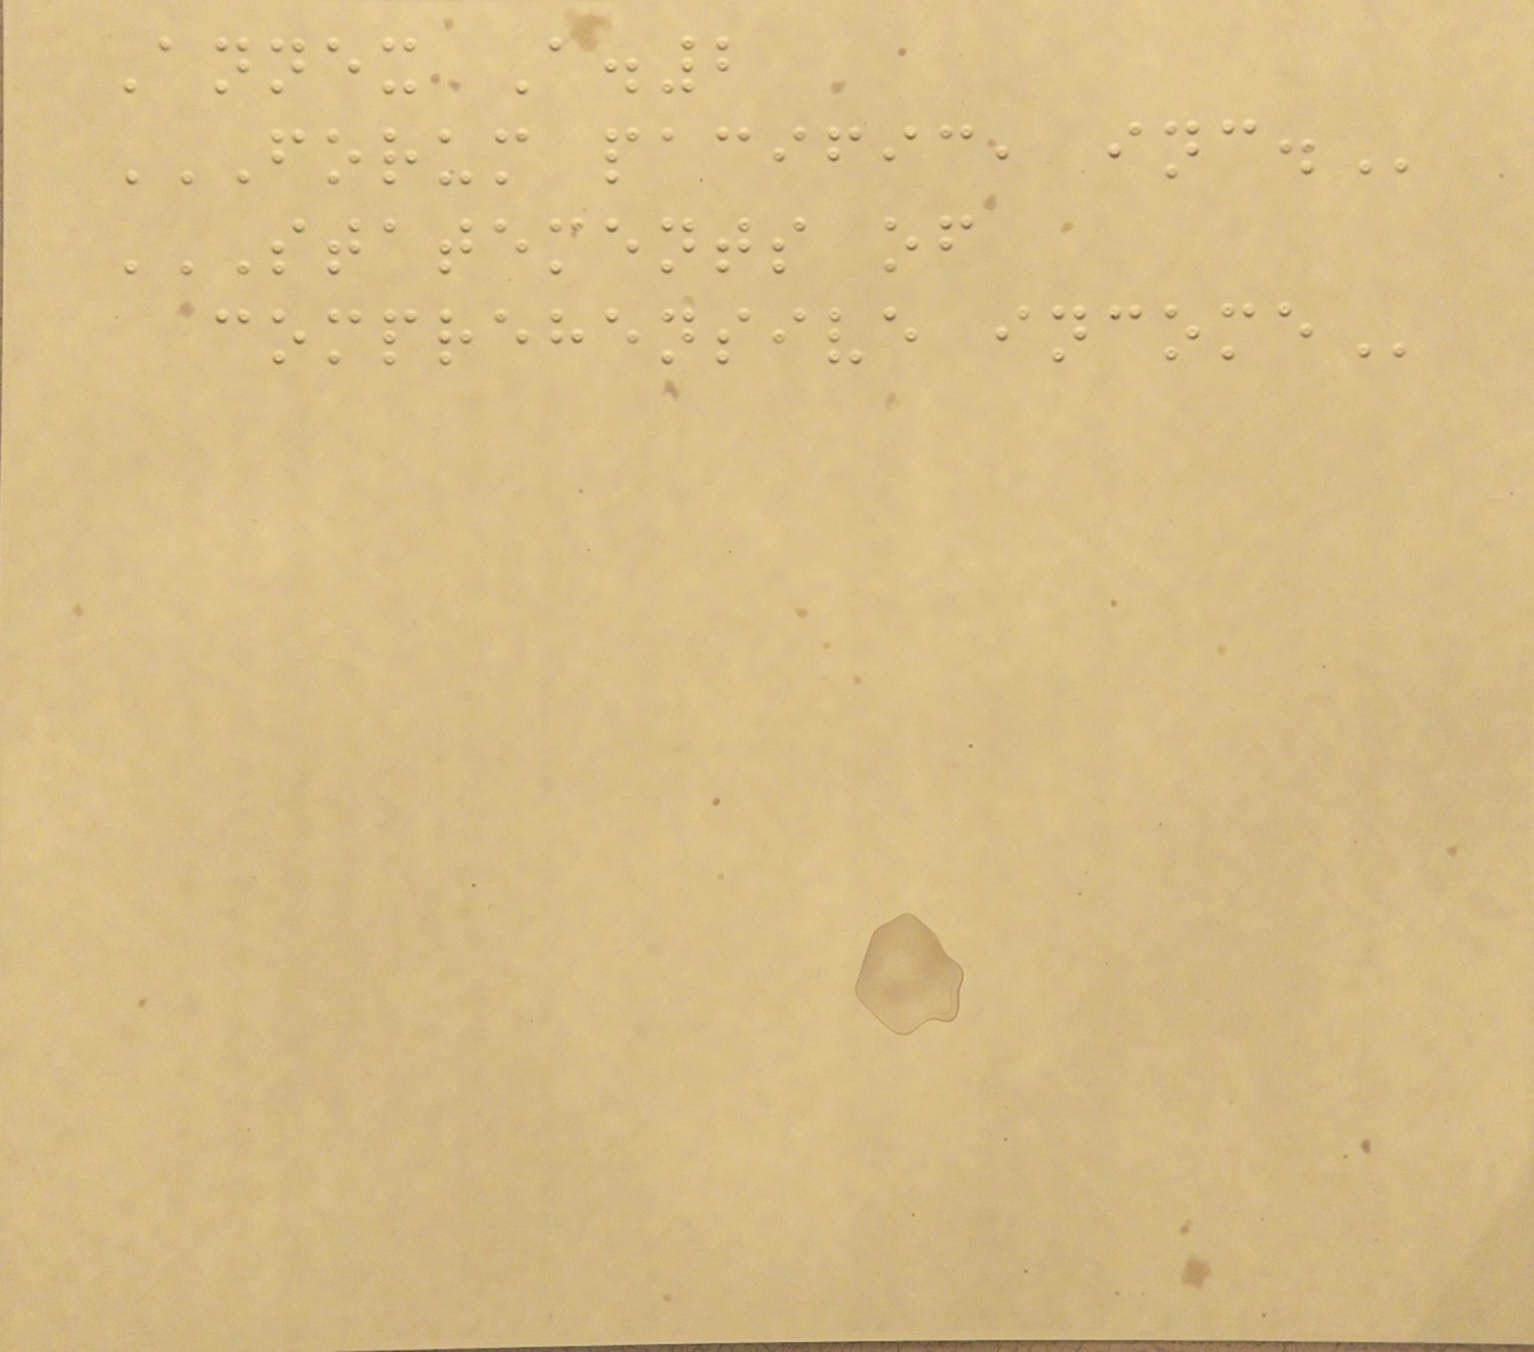Annex A.2
FORUM PACIFIC, INC.
STATEMENTS OF
COMPREHENSIVE INCOME
